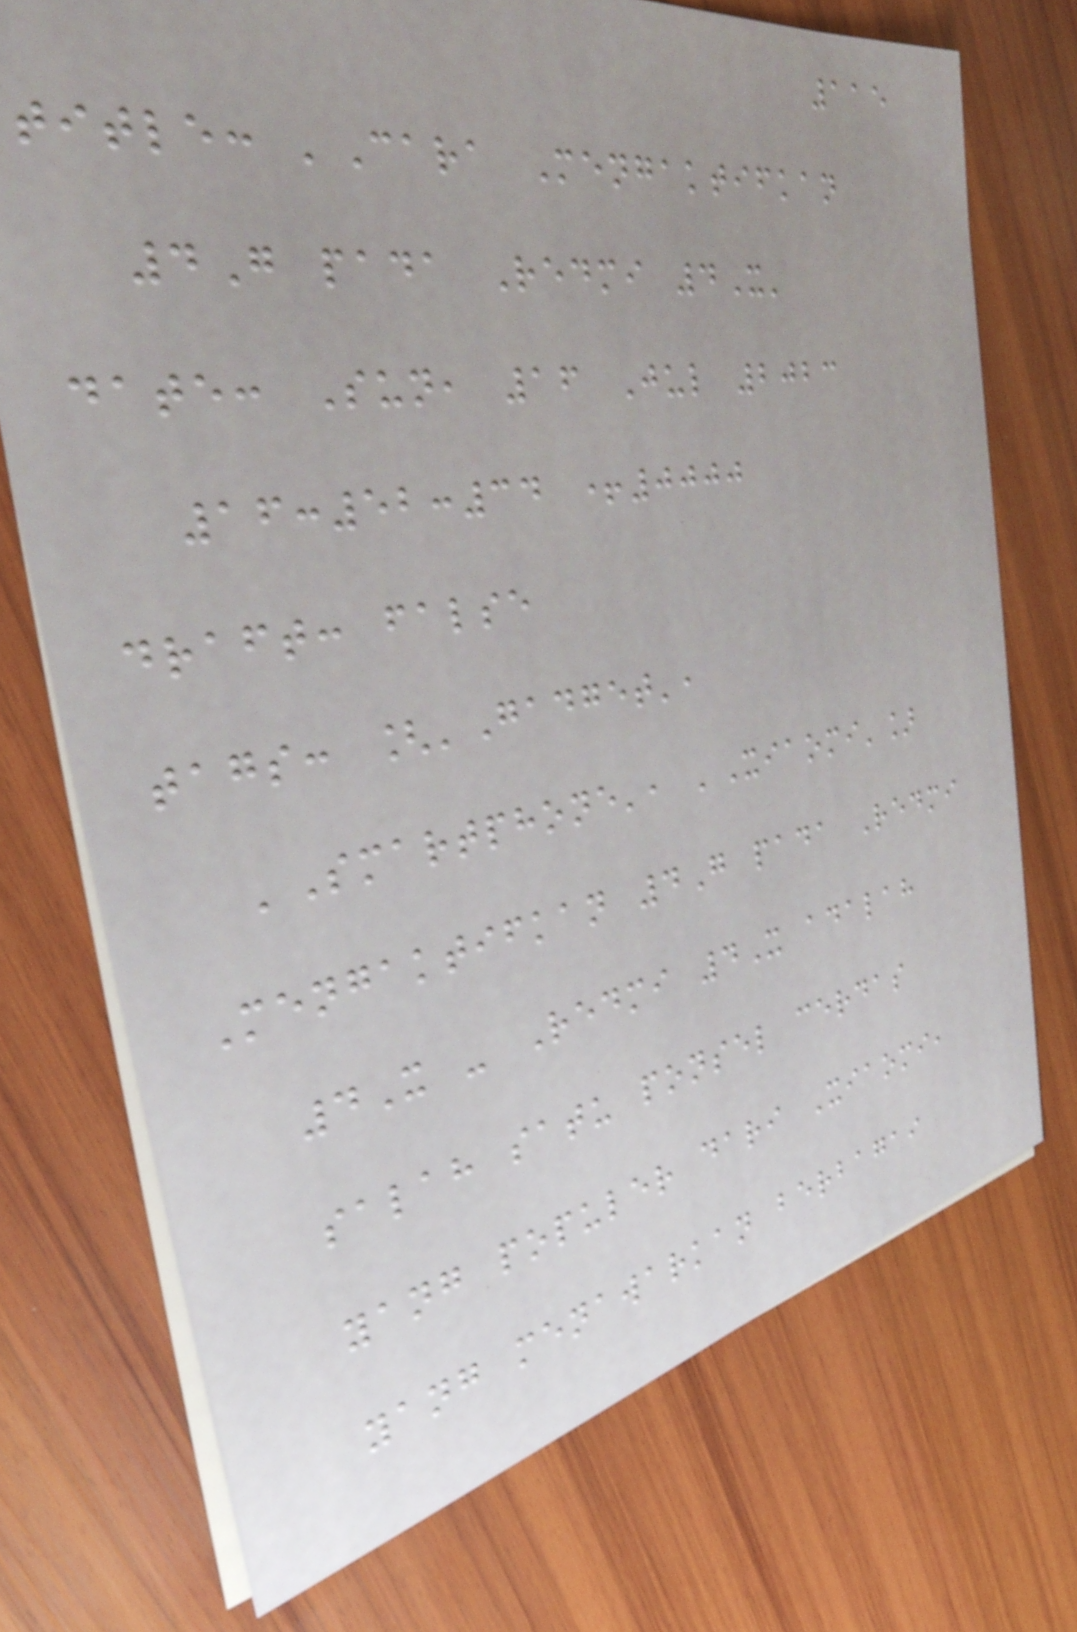115
title: 'Cara Mengaktifkan
4G pada Redmi 4X'
date: Sun, 16 Jul 2023
16:52:34 +0000
draft: false
tags: ['Gadget',
'Smartphone', 'Xiaomi']
Mengaktifkan 4G pada Redmi
4X - Redmi 4X adalah
salah satu ponsel cerdas
yang populer dari Xiaomi,
yang menawarkan berbagai
